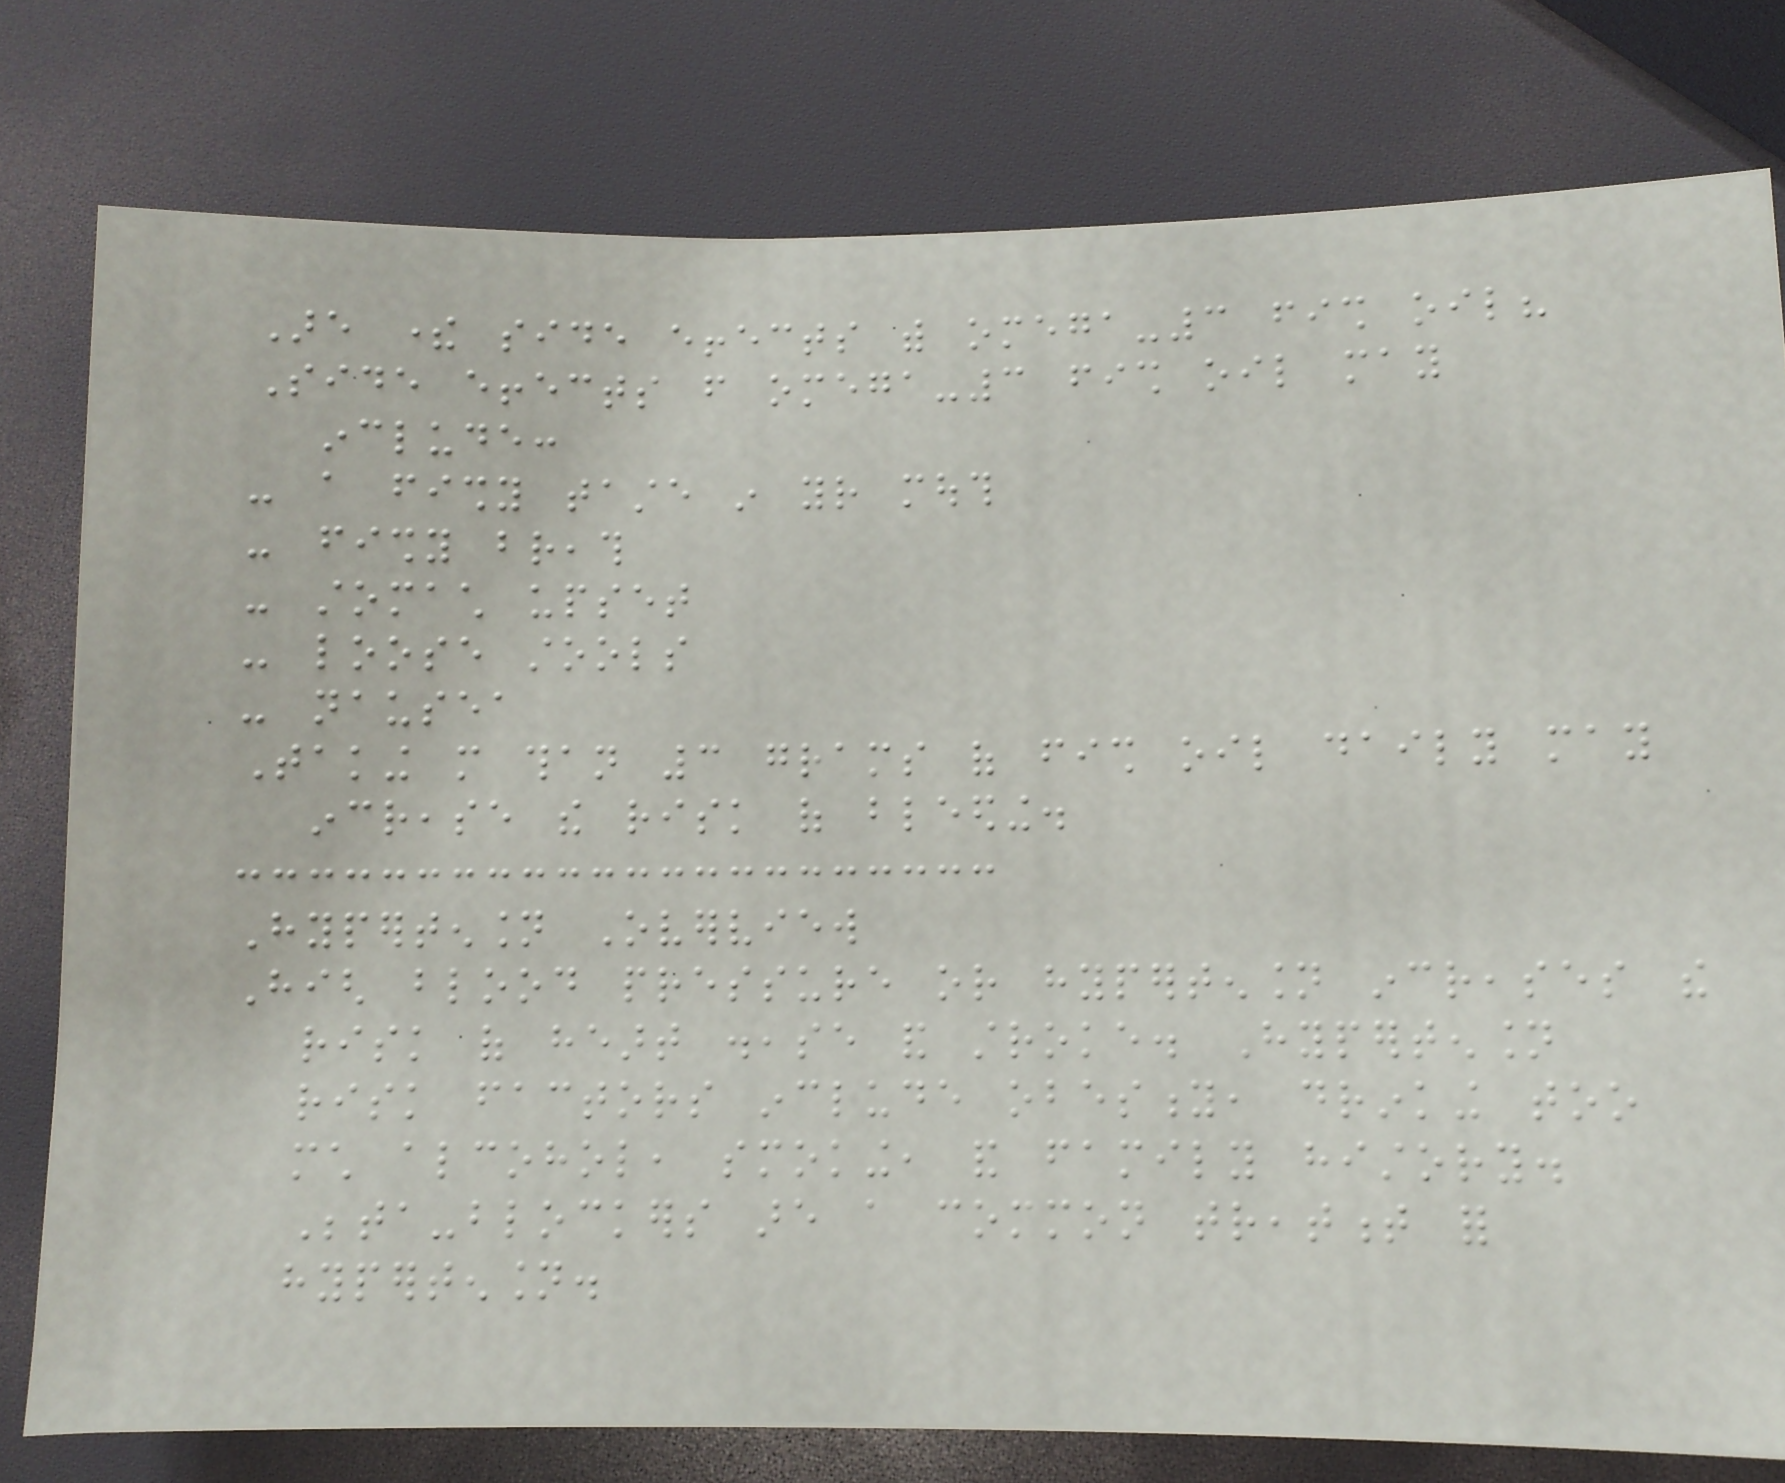Are there side effects with omega-3 fish oil?
Side effects from omega-3 fish oil may
include:
- a fishy taste in your mouth
- fishy breath
- stomach upset
- loose stools
- nausea
Taking more than 3 grams of fish oil daily may
increase the risk of bleeding.
Hypertension Overview
High blood pressure or hypertension increases the
risk of heart disease and stroke. Hypertension
risk factors include obesity, drinking too
much alcohol, smoking, and family history.
Beta-blockers are a common treatment for
hypertension.
